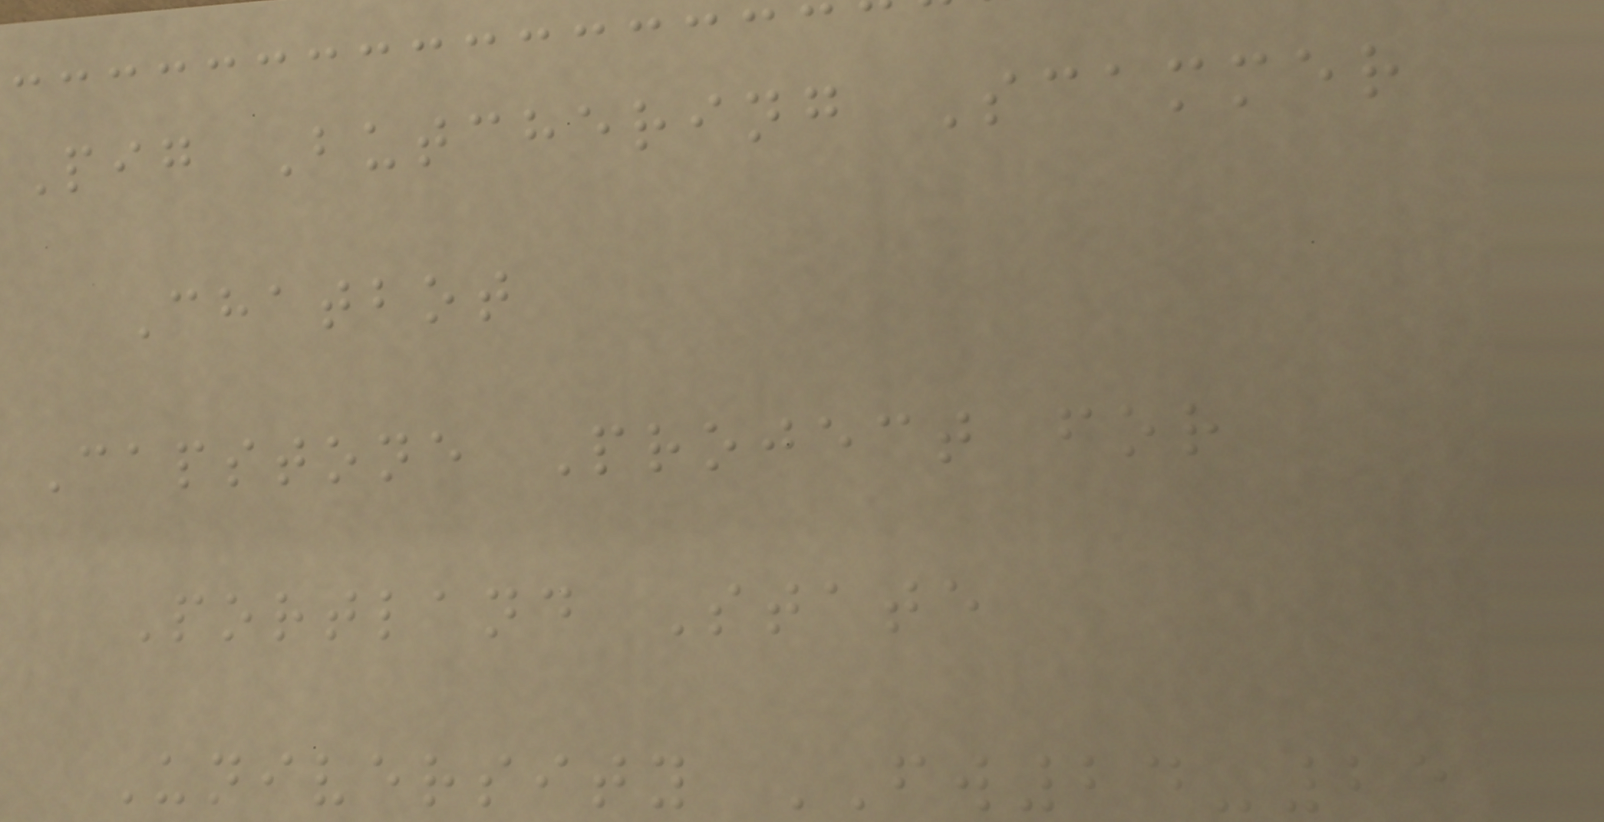Pig Butchering Scammer
Chatbot
Capstone Project for
Portland State
University FW24-25
